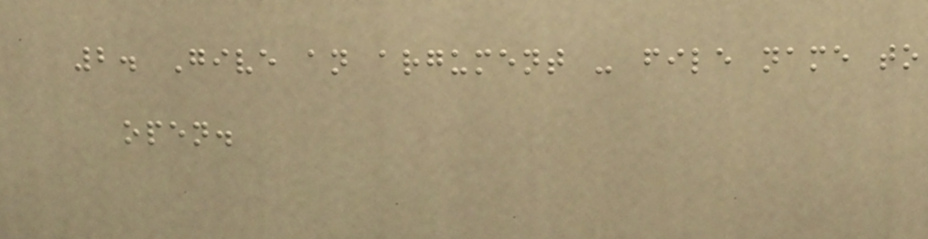2. Give an argument - file name to
open.
